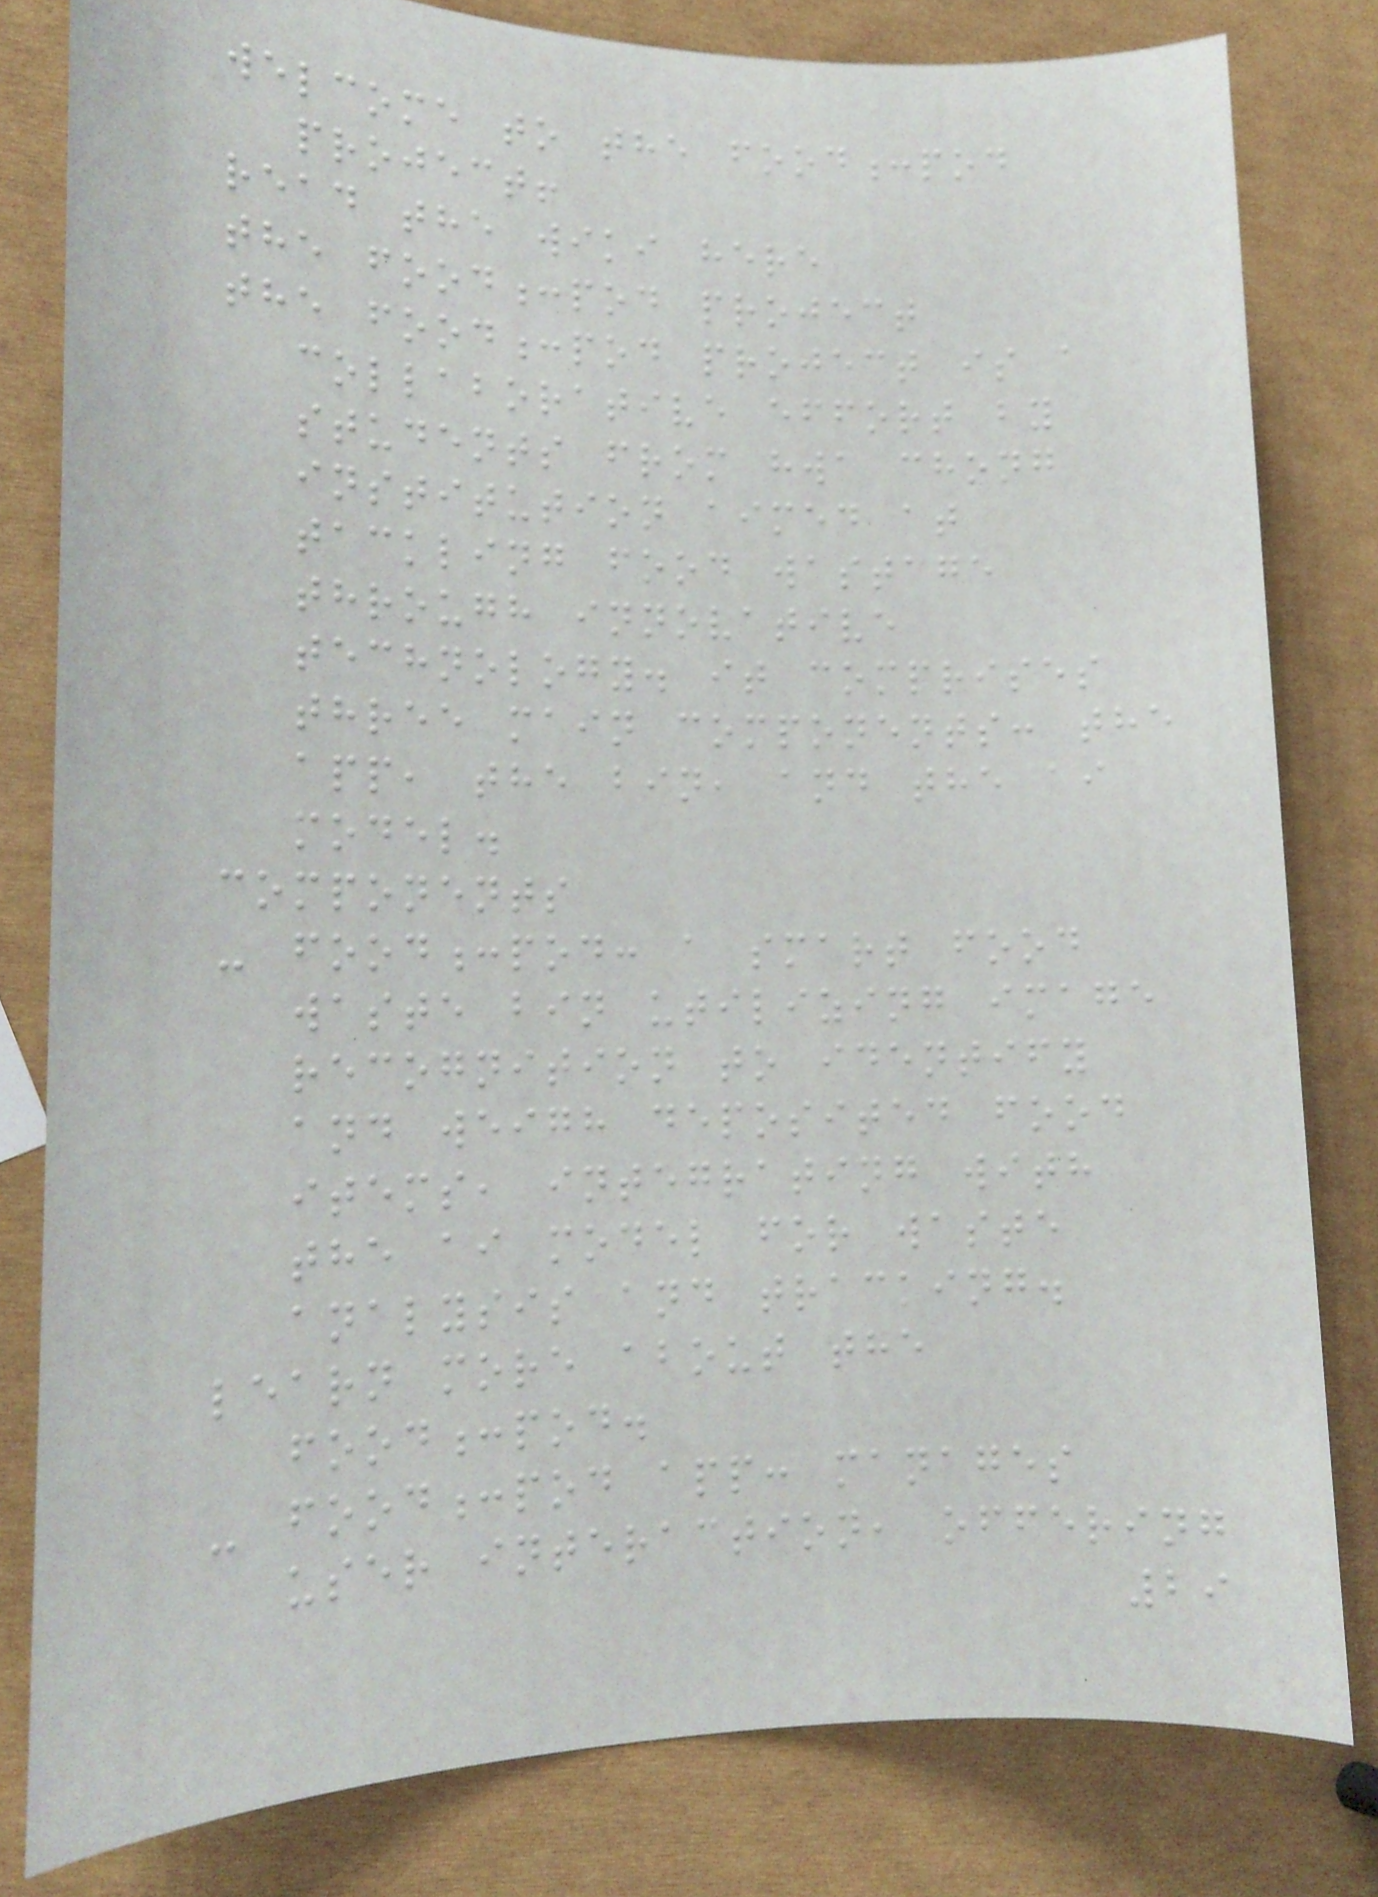welcome to the food:pod
project!
read the wiki here
the food:pod project
the food:pod project is a
collaborative effort by
students from hwa chong
institution aimed at
tackling food wastage
through innovative
technology. it comprises
three main components: the
app, the bin, and the ai
model.
components
- food:pod: a smart food
waste bin utilizing image
recognition to identify
and weigh deposited food
items, integrating with
the ai model for waste
analysis and tracking.
learn more about the
food:pod.
- food:pod app: manages
user interaction, offering
29
